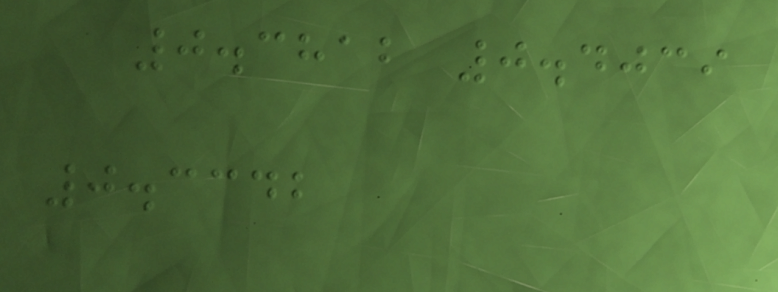0.3812 0.4039
0.3342
